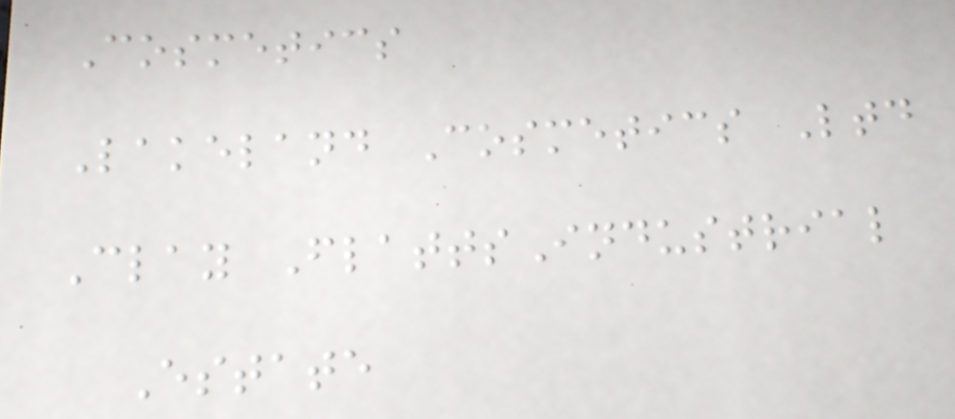Cosmetics
Lakeland Cosmetics Ltd
Clay FlattsIndustrial
Estate
